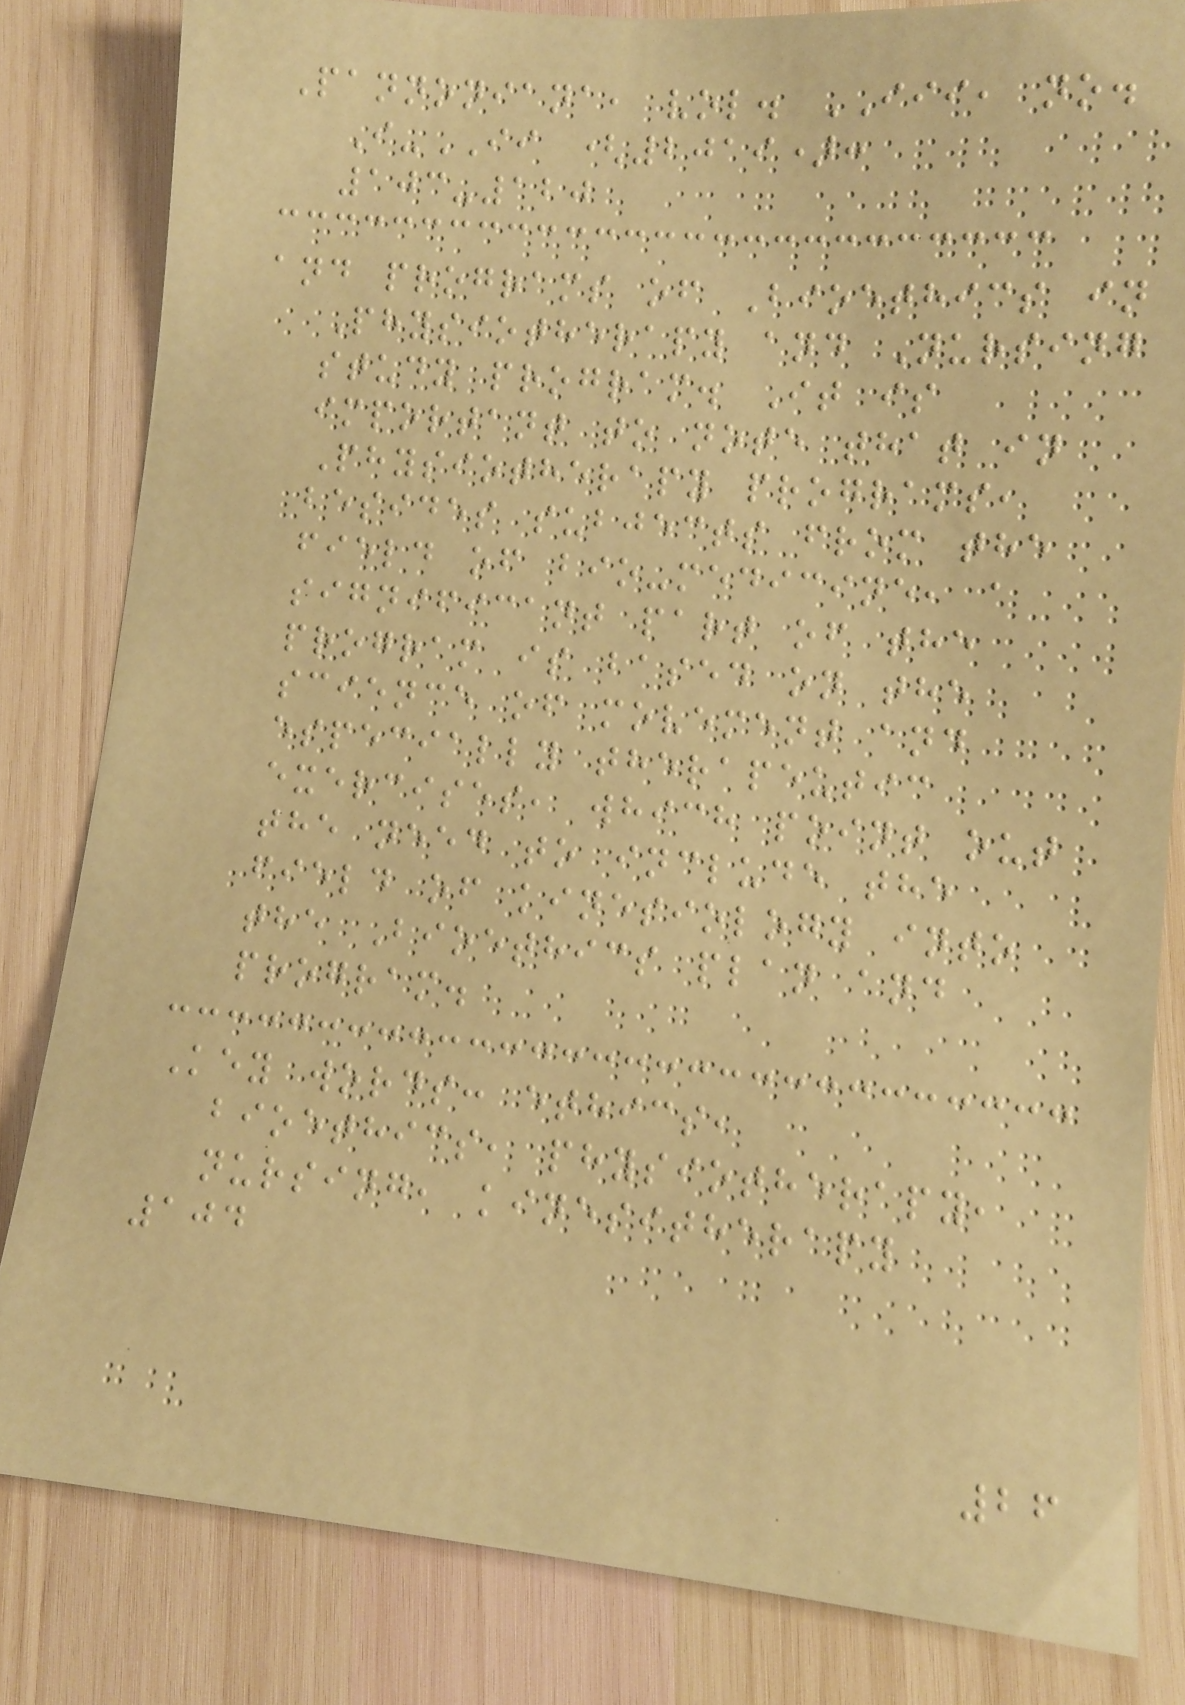Pannoniana, vol. III, no.
I-II (2019):
103-120
and programs of Bioethics in
Physiotherapy and Nursing
study program. It is
important to note that in
Physiotherapy programs,
besides subjects from the
field of bio-medicine, a
significant part of the
program is based on the
science of movement and
especially therapeutic
exercises, which point out
the need to include the
field of kinesiology into
the Bioethics plan and
program.
Key words: ethics,
bioethics, physiotherapy,
nursing, kinesitherapy
104
26
